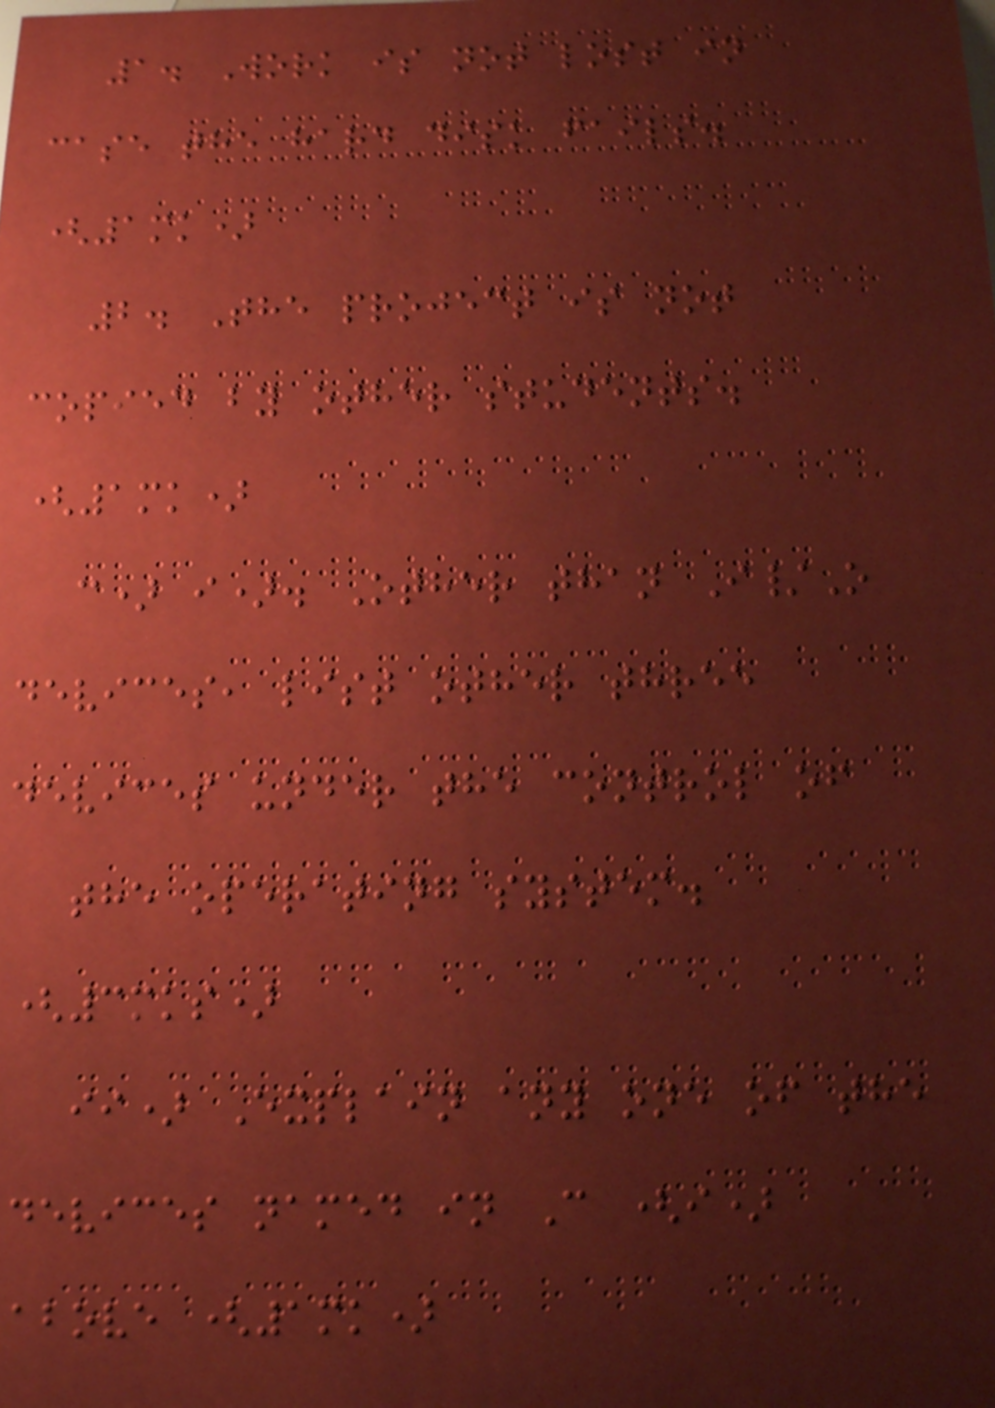1. Work is not lost in
case the hard disk fails.
(1mk)
2. The project is not
copied by other students.
(1mk)
c) i). Other than I/O
devices, list other three
devices under the control of
the operating system.
(3mks)
ii) Explain any one of the
devices named in C (i)
above (1mk)
